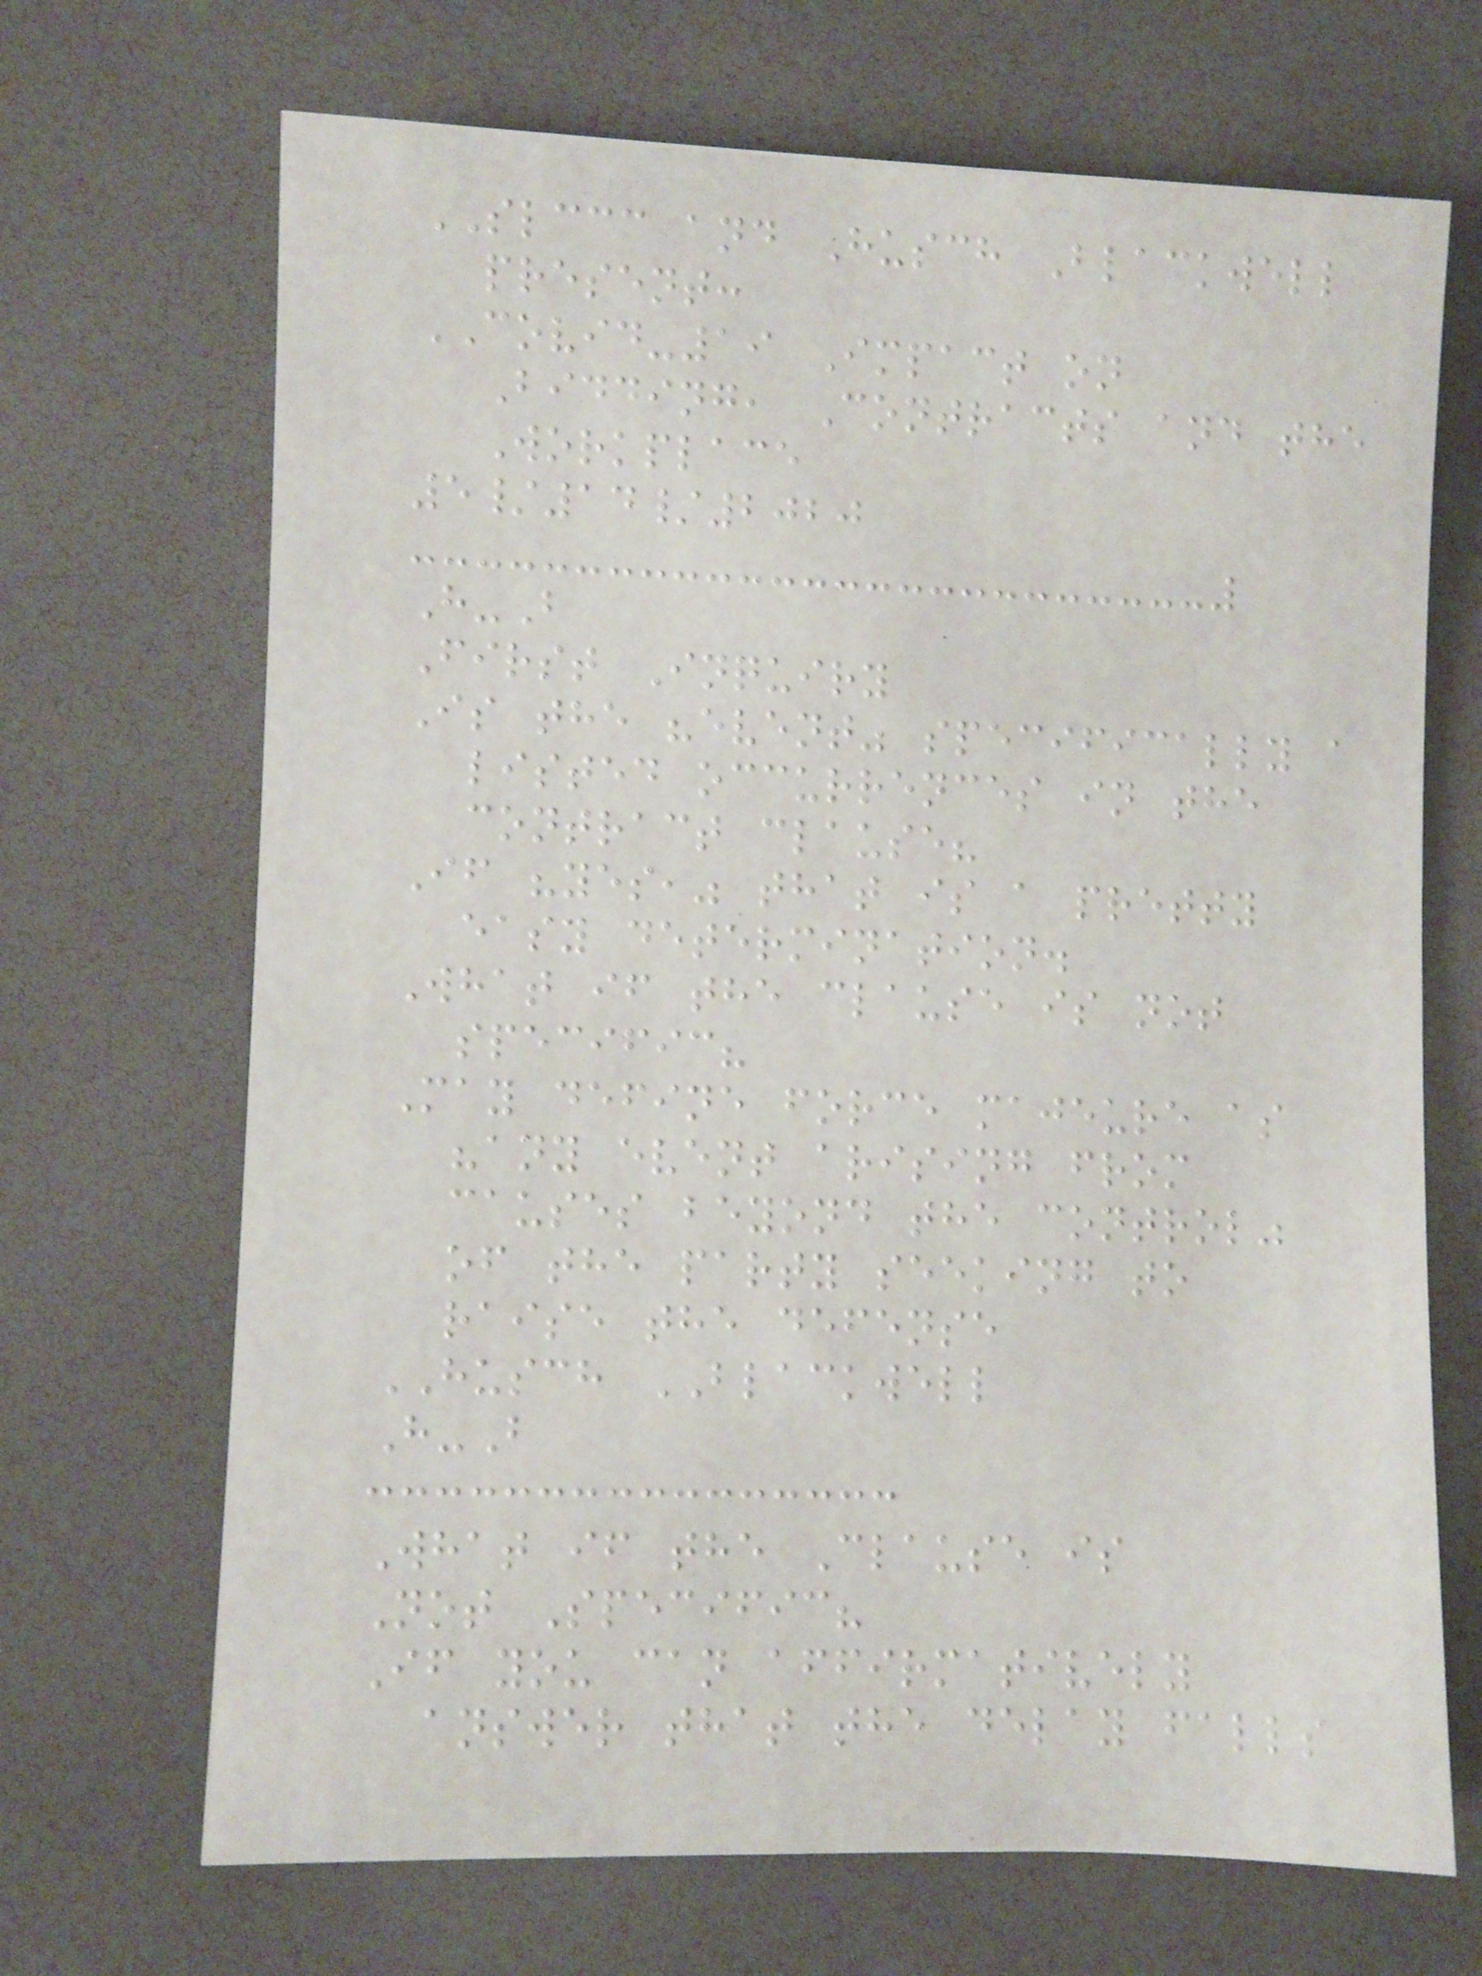SLCCC and Husch Blackwell
present:
COVID-19 Impact on
Bidding, Contracts and the
Workplace
5/14/2020
H-B
First Inquiry
Is the "event" specifically a
listed occurrences in the
contract clause?
If "yes," that is a pretty
easy determination.
What if the clause is not
specific?
May define force majeure as
"any event arising from
causes beyond the control"
of the party seeking to
raise the defense
HUSCH BLACKWELL
H-B
What if the Clause is
Not Specific?
If you can affirmatively
answer that the delay falls
